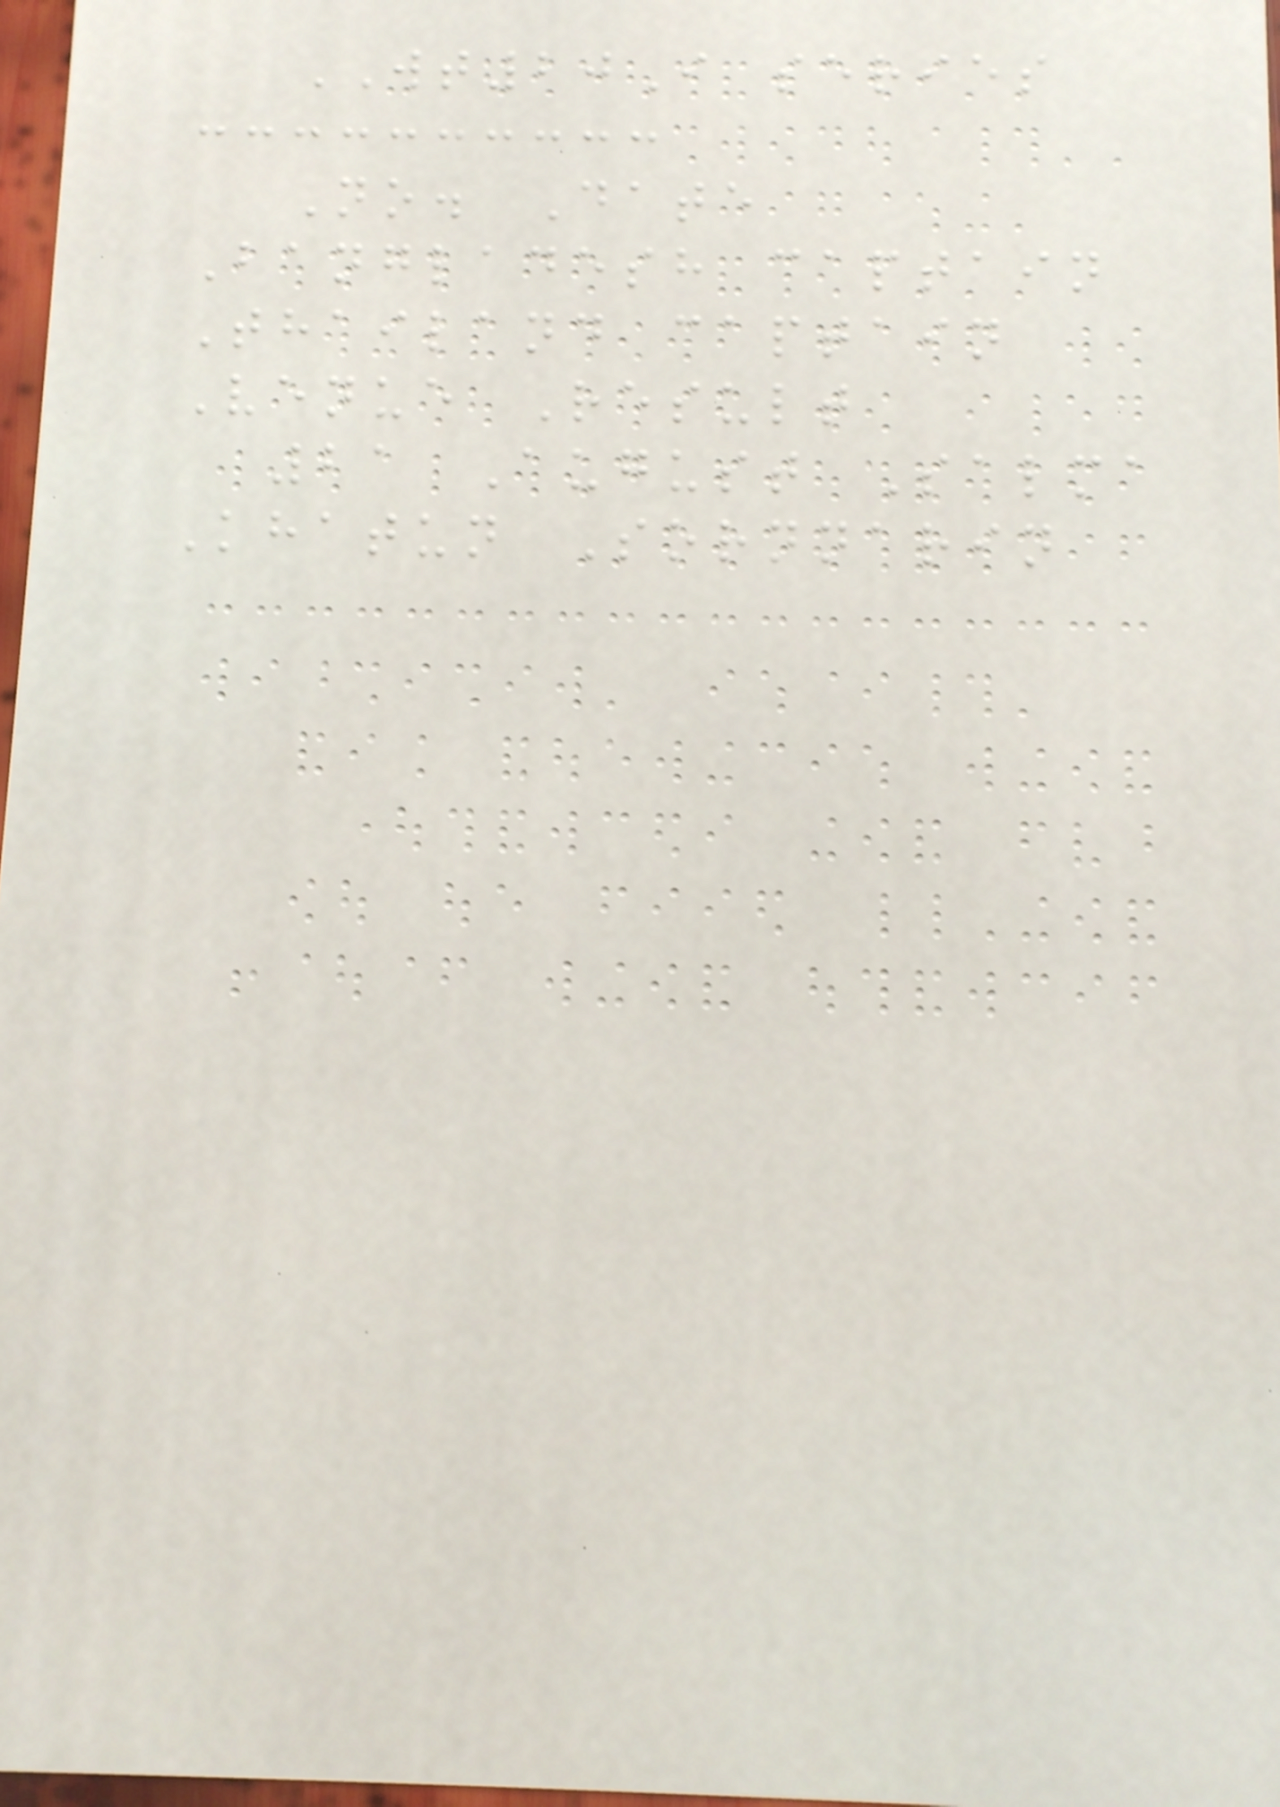WT20I series
No. Date
Bangladesh captain
Thailand captain
Venue Result
21 August Salma
Khatun Sornnarin
